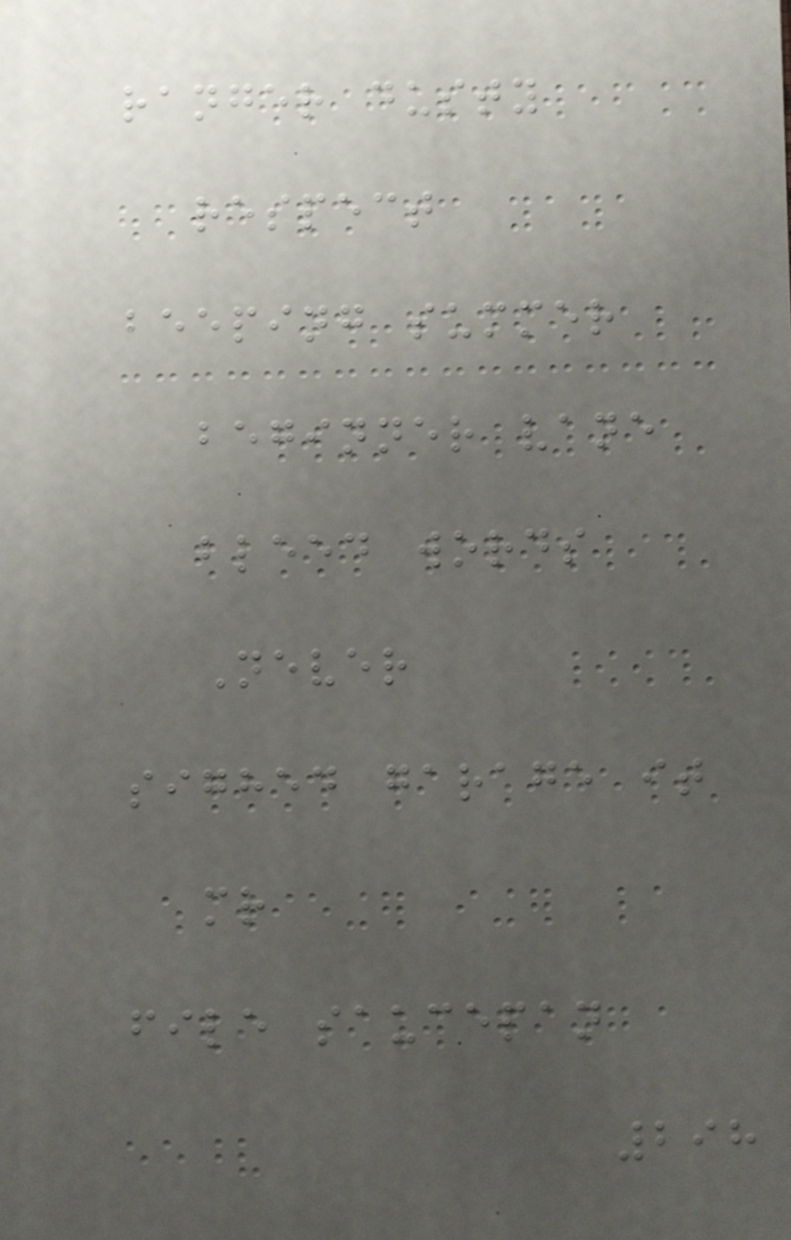ranger dusty
respect
beeping summer
beginner vane
bleed words
Never
sighed garage it
mr
file saucepan
298
